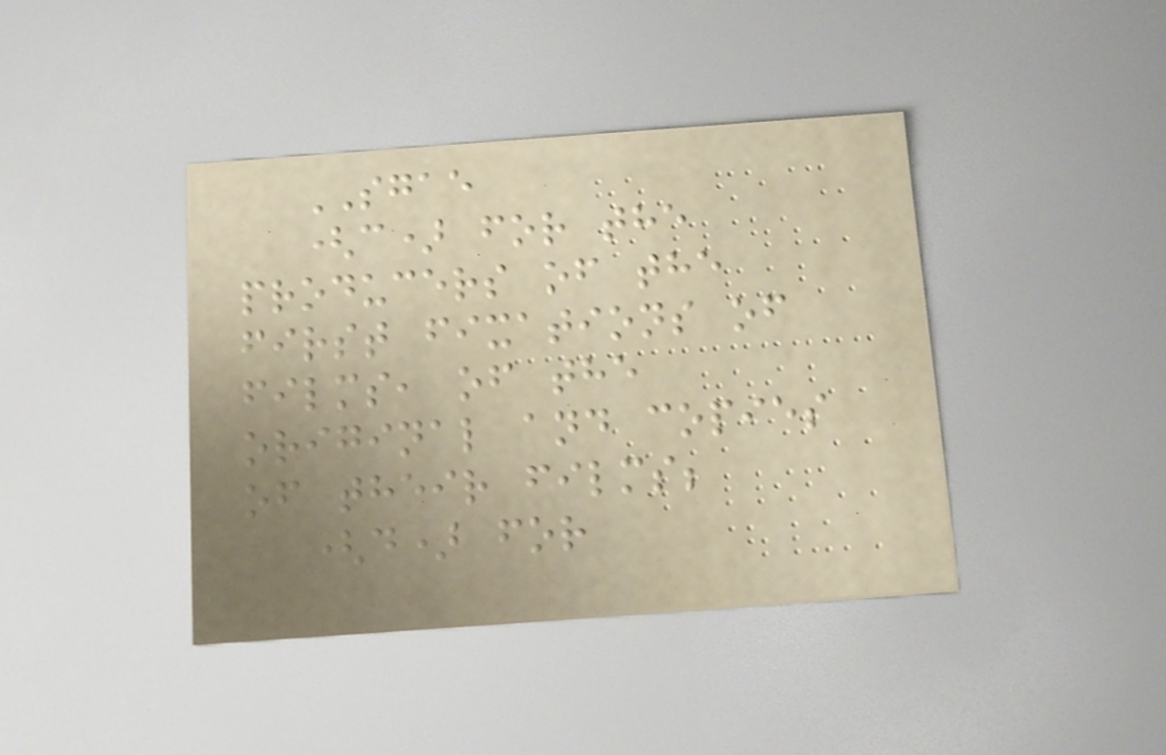SGAE
(c) for the
producers of the
first fixations of
films, of the
original and copies
of their films;
(d) for
